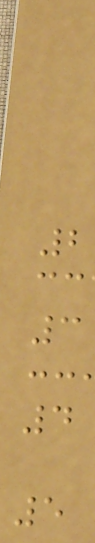2
3
4
5
